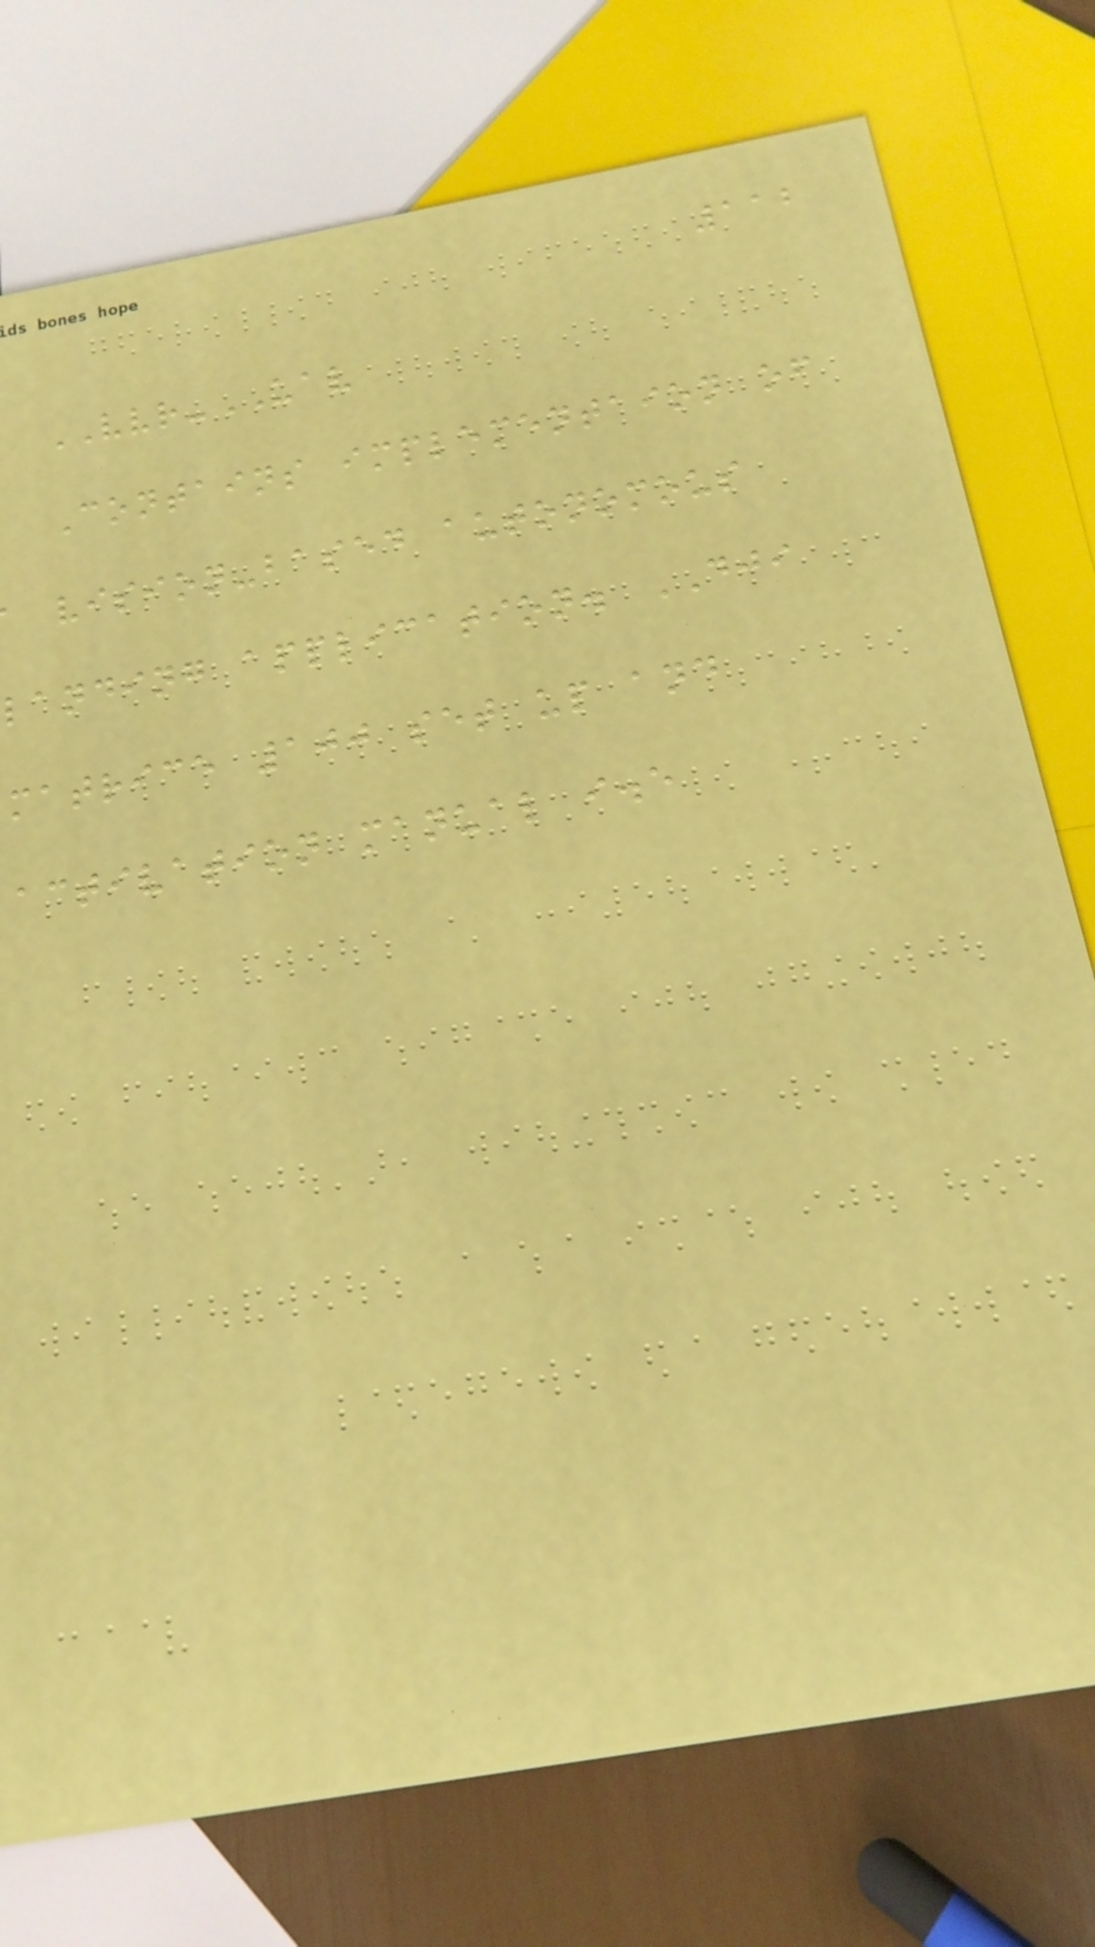112
VVR-UAV
Contains implementaion of
vision-based autonomous
landing application. DJI
matrice 100 set up and
activation manual i.e
